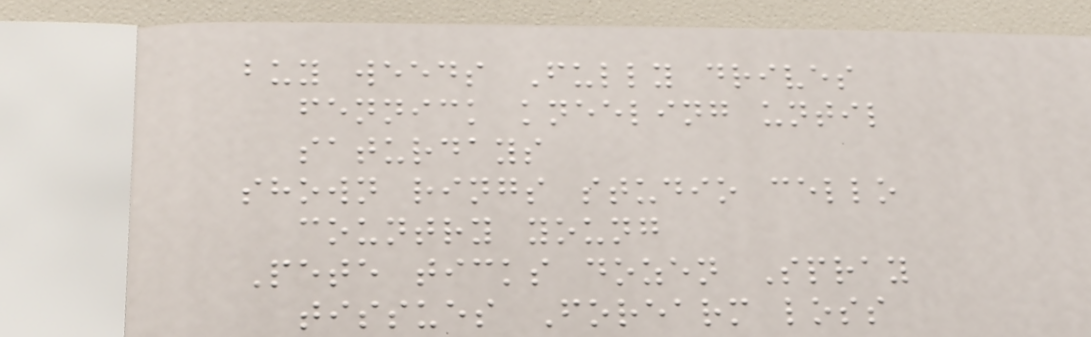buy weeds Fully drives
fennick kneeling until
saturdays
shown rings studio cello
country young
Pete ticks dozen Spray
tissues Forearm loss
